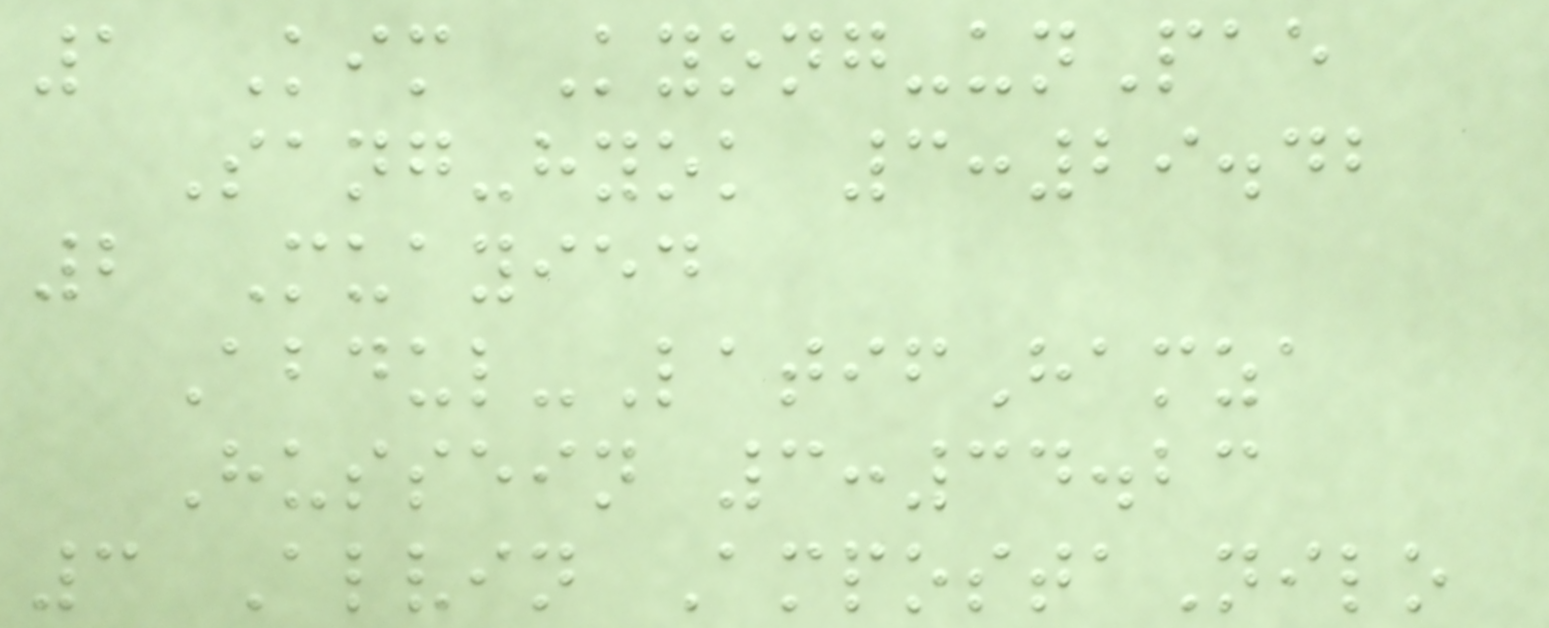1 Kim Kyong-unPae
Sang-hyok 3:29.42
2 Muayied
Abdul-LatifHamza
Hussein 3:34.23
3 Alvin AmpostaNilo
